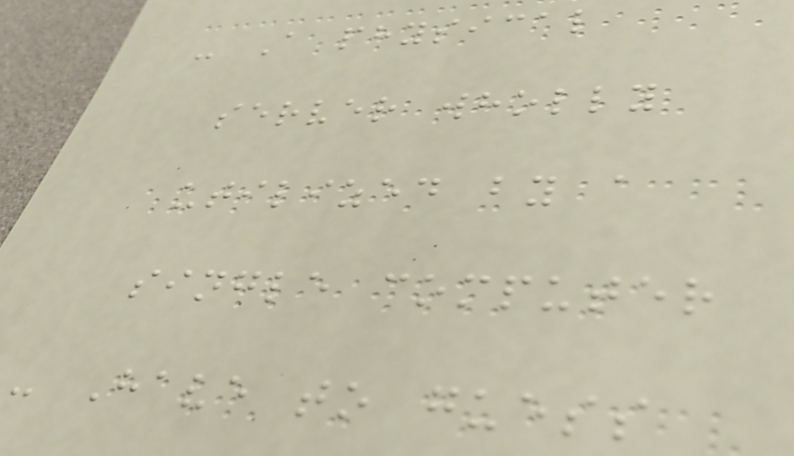- A physical
server wholly
utilized by a
single computer
- Have to guess
